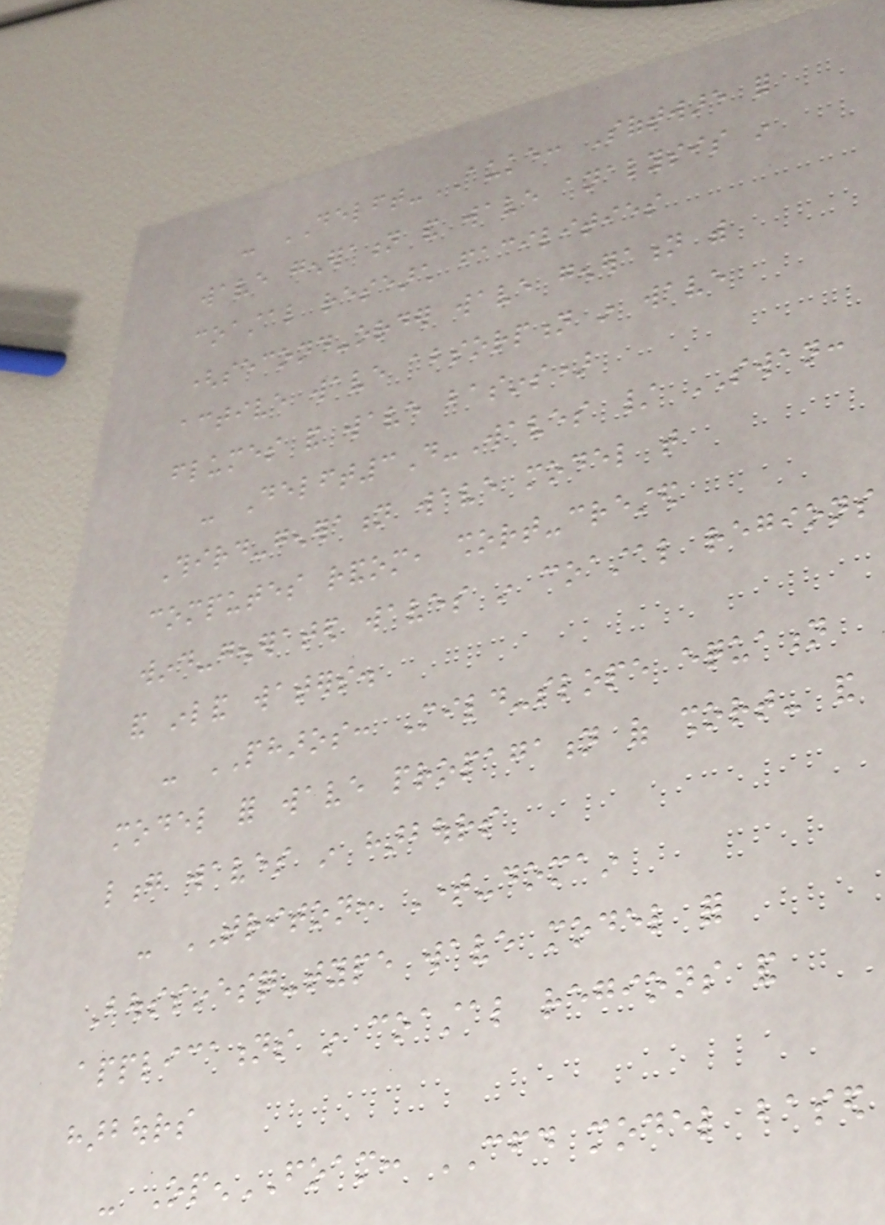- DELFT-AUKE: Software for
wave generation and wave analysis in
coastal research facilities
(second-order wave generation with
active wave absorption in wave
flumes and wave basins)
- Delft3D-Waves / SWAN:
Third-generation wave model that
computes random, short-crested
wind-generated waves in coastal regions
and inland waters.
- PHAROS: Mild-slope equation
model for wave propagation of short- and
long waves in harbours
- TRITON: Time-domain
Boussinesq-type wave model for
applications in coastal regions and
harbours
- OpenFOAM: CFD model based
